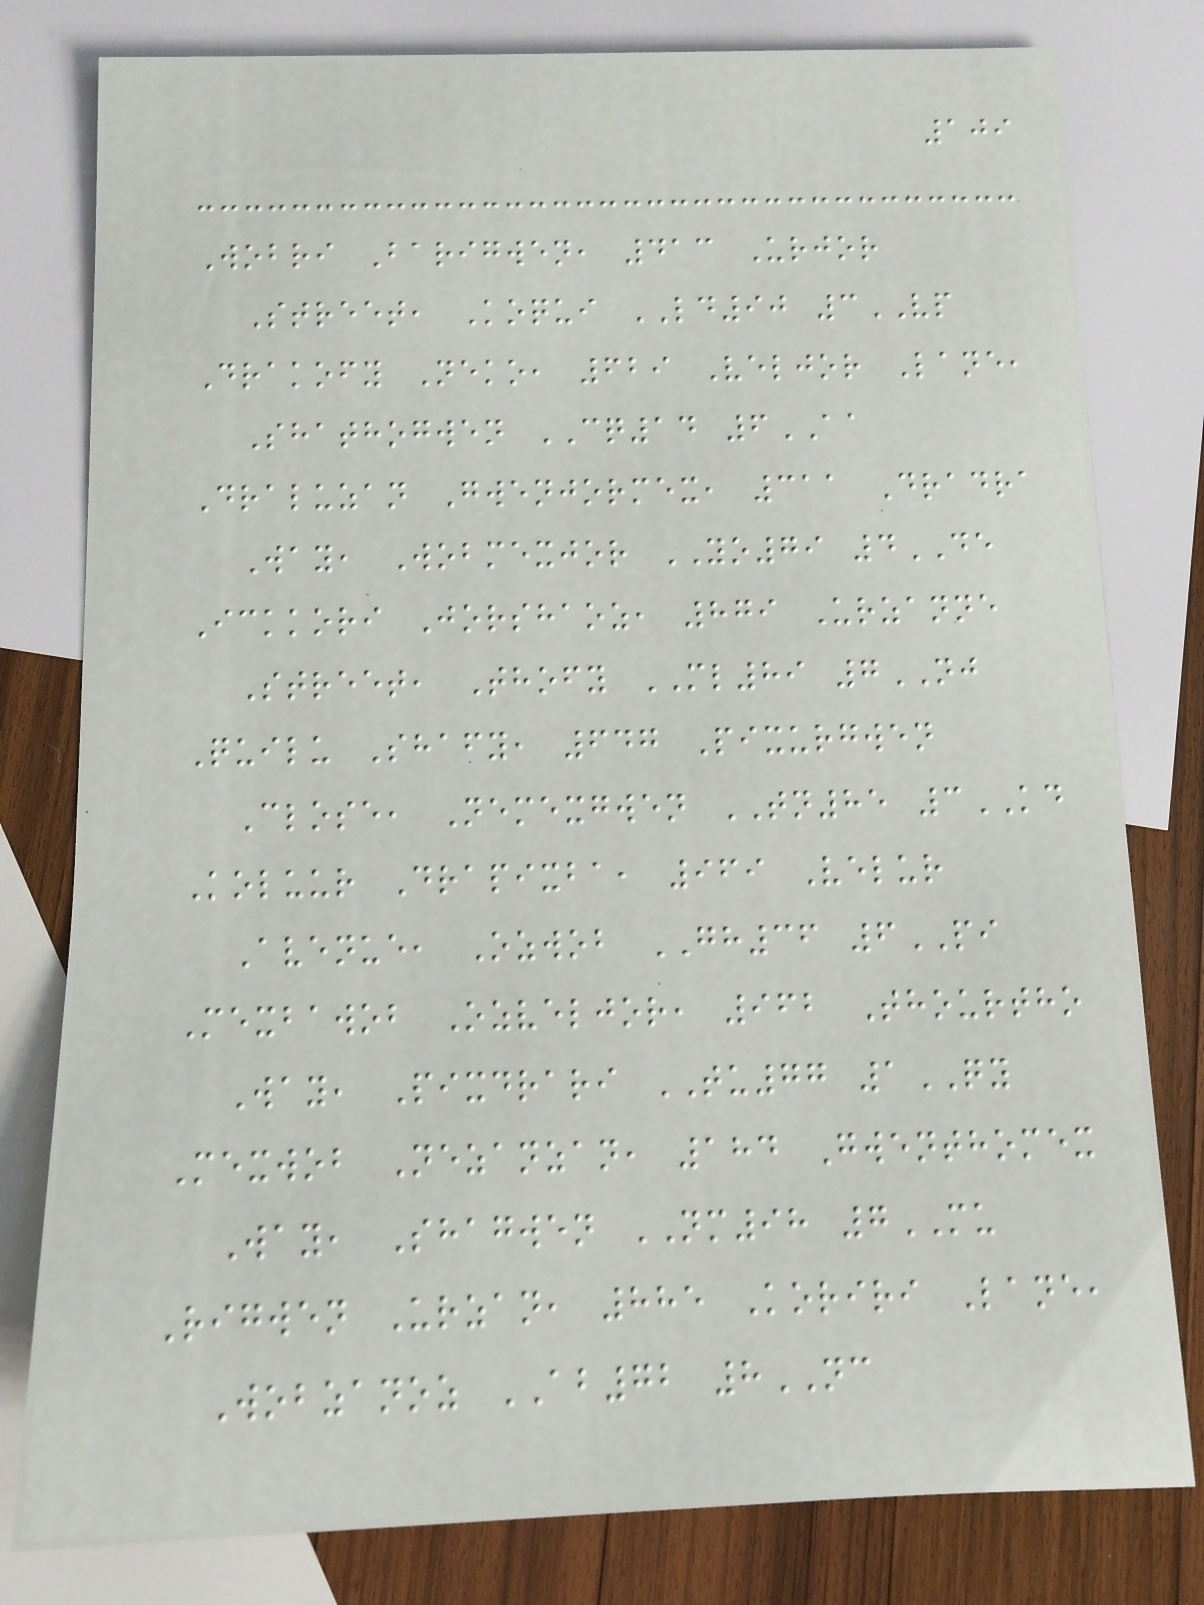109
Wobri Barigwen, 413 Urjor
Street, Koqui LD90 3VP
Drakofy Neko, 629 Veljor Lane,
Shathogwen CQ14 6AA
Draluzan Gwenjormex, 311 Dradra
Way, Wobmexjor YO79 4DE
Ickkori Jorshaoz, 879 Urzanne
Street, Thofy ML89 7NJ
Quilu Shafy, 647 Pixurgwen
Close, Nemexgwen TN85 3KD
Koluur Drapixba, 969 Velur
Avenue, Ozwob GH36 6PI
Mexbawob Ozveljor, 962 Thourtho
Way, Pixdrari TU77 1QY
Mexwob Nezanzan, 184 Gwenthomex
Way, Shagwen NM98 7MU
Rigwen Urzan, 885 Koriri Lane,
Wobzanoz AB72 8NC
